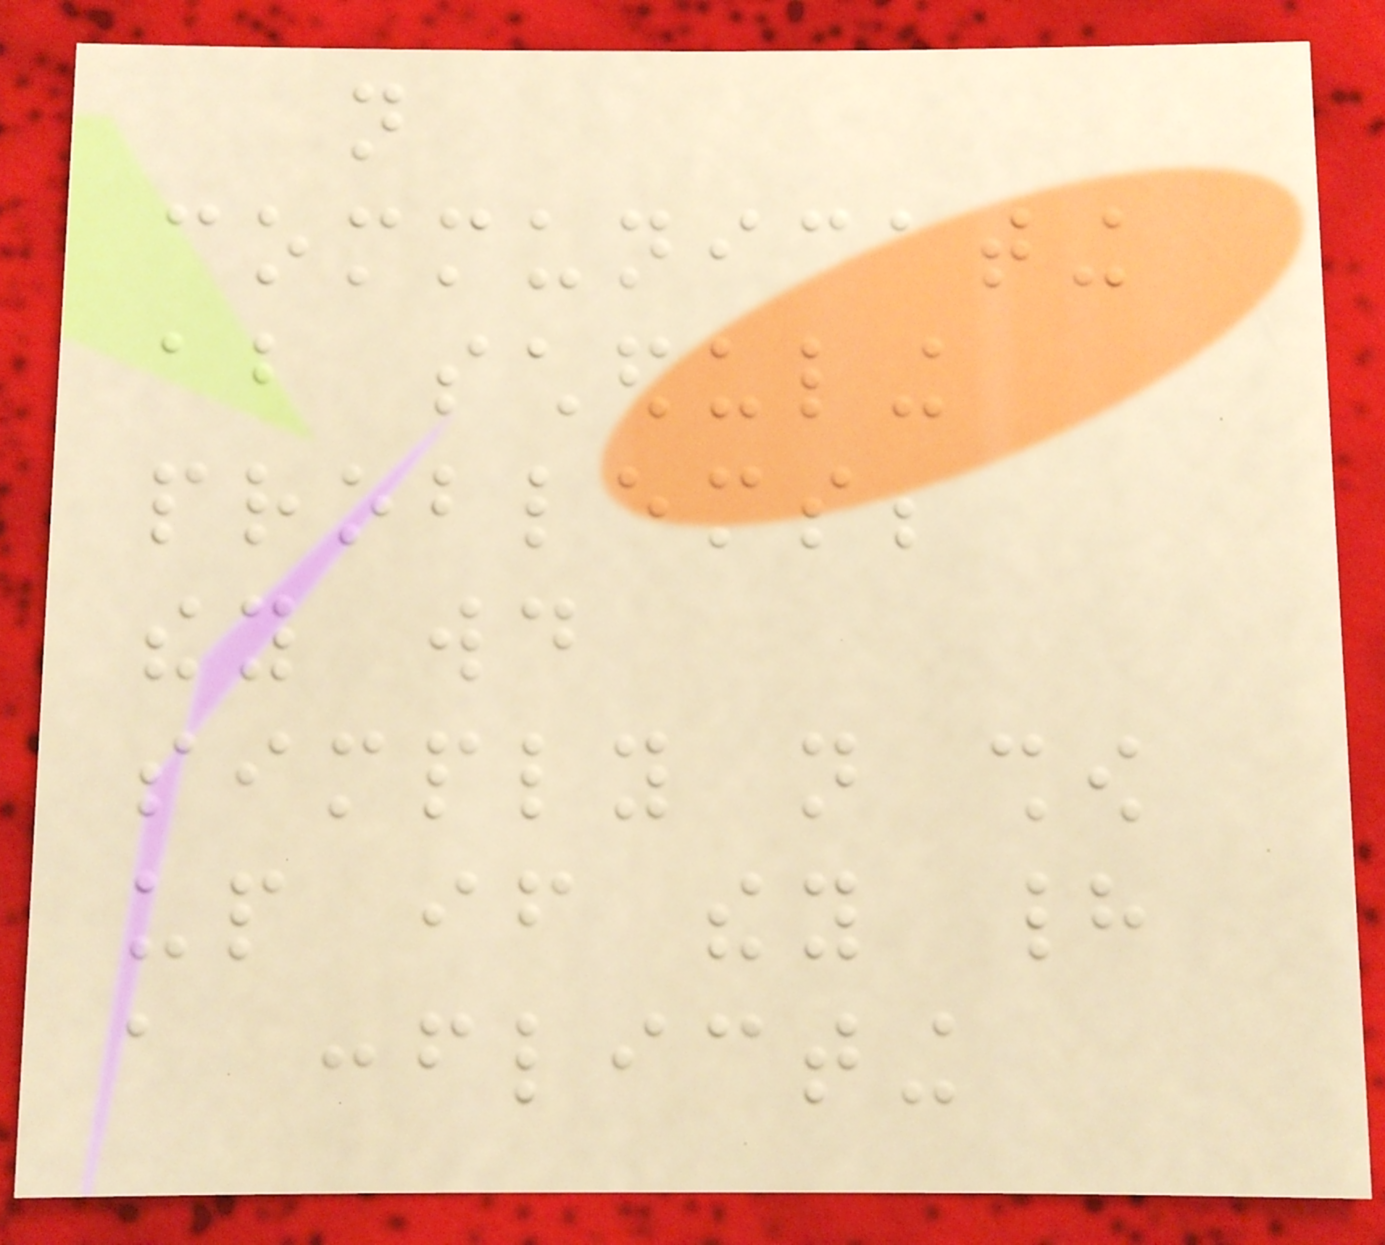not
communicating
about scheduling
problems;
they would
simply not show
up if they had
a conflicting
